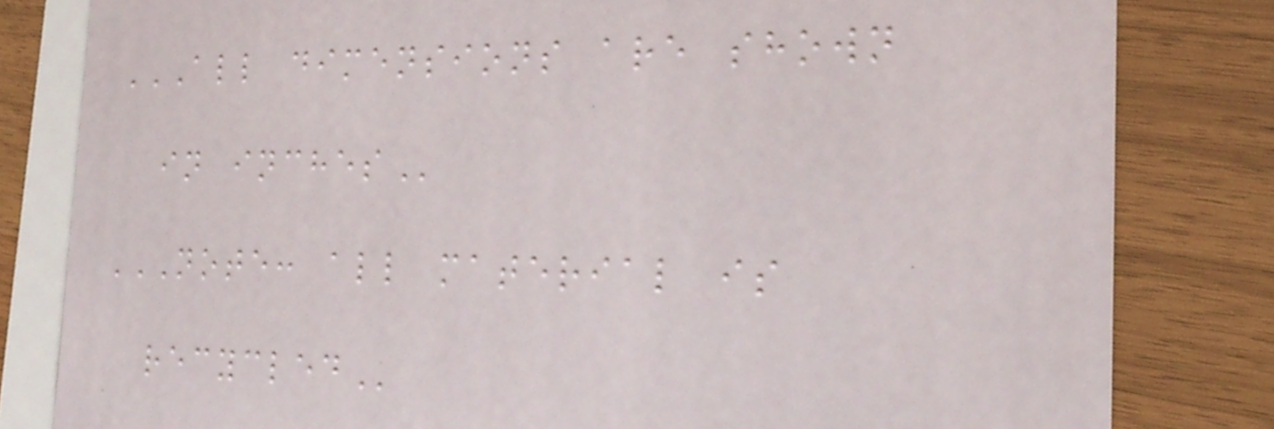ALL DIMENSIONS ARE SHOWN
IN INCHES
NOTE: ALL MATERIAL IS
RECYCLED
